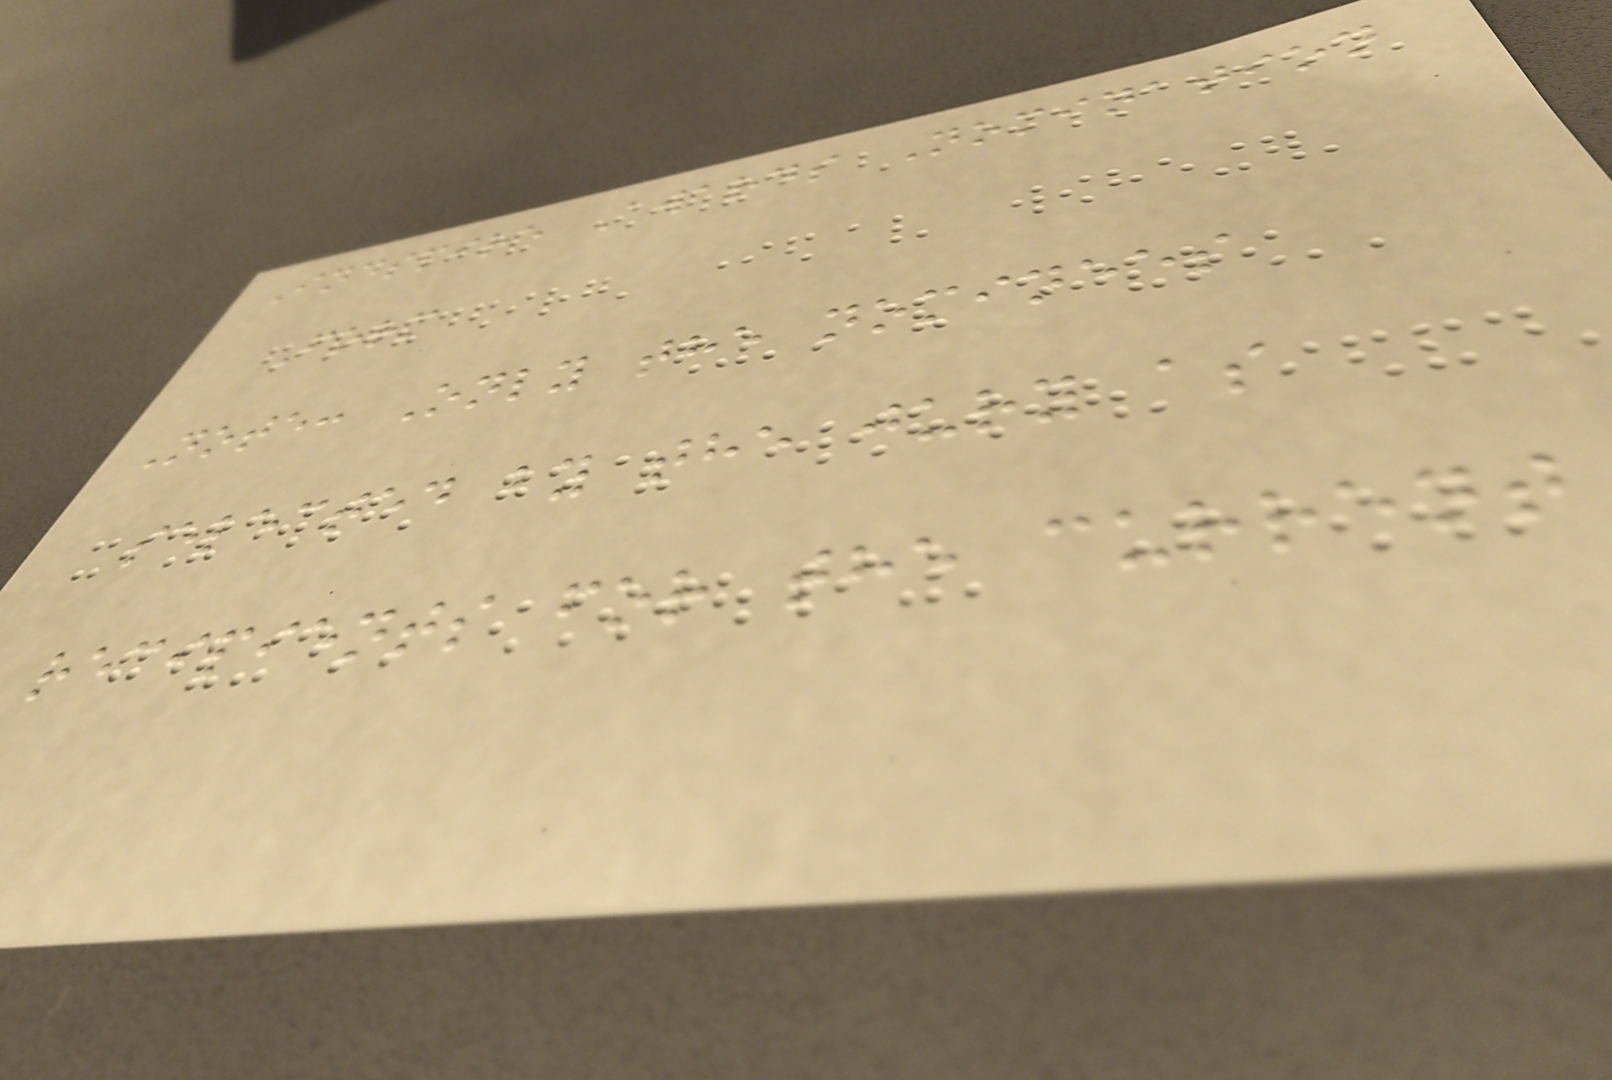Indspire Awards Nomination
Form
Note: Only the nominees
selected by the jury as
recipients for the current
